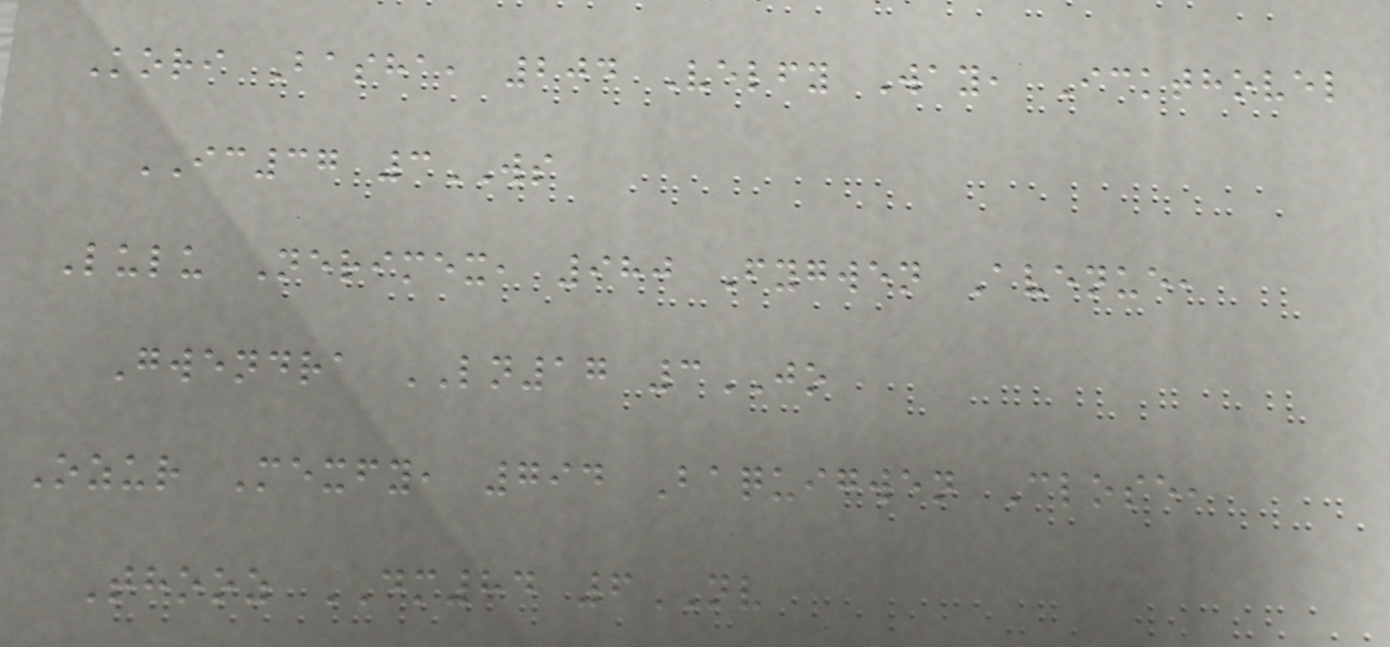Kori Basha, 204 Velfy Way, Ickthovel
IC37 3WS
Lulu Nerimex, 980 Fygwen Avenue,
Gwendra LN17 3JO
Ozur Mexfy, 794 Baquigwen Close,
Thooz DM84 6NV
